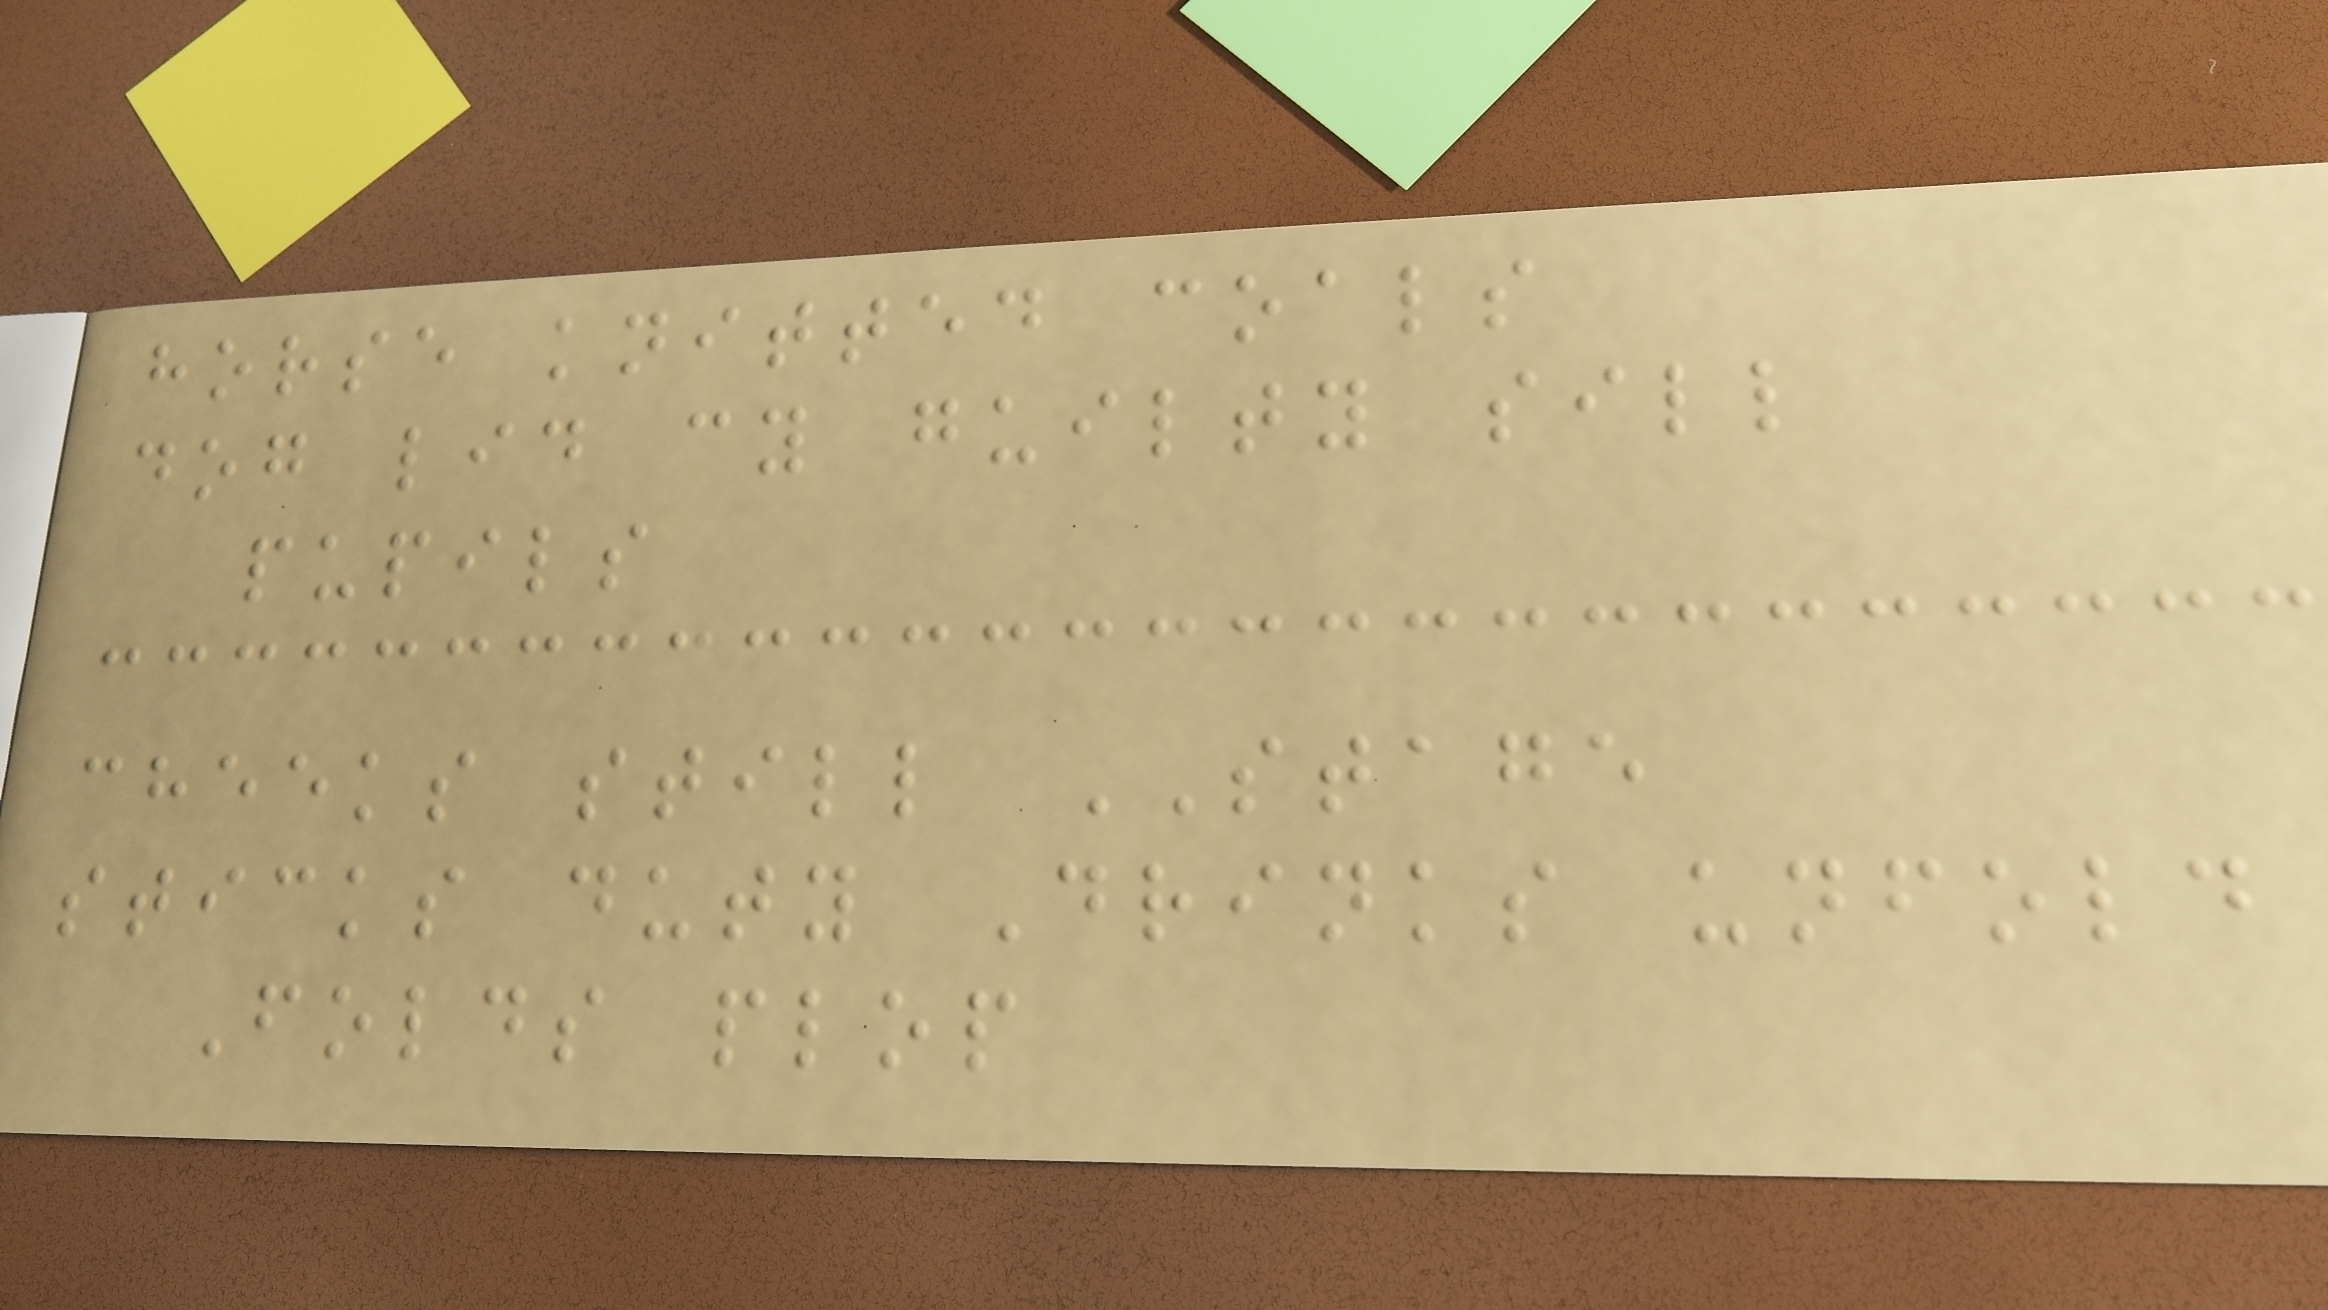horse knitted coals
dog lid cy guilty sill
pupils
cheeks still STAGE
sticks duty Drinks unfold
Folds plop
